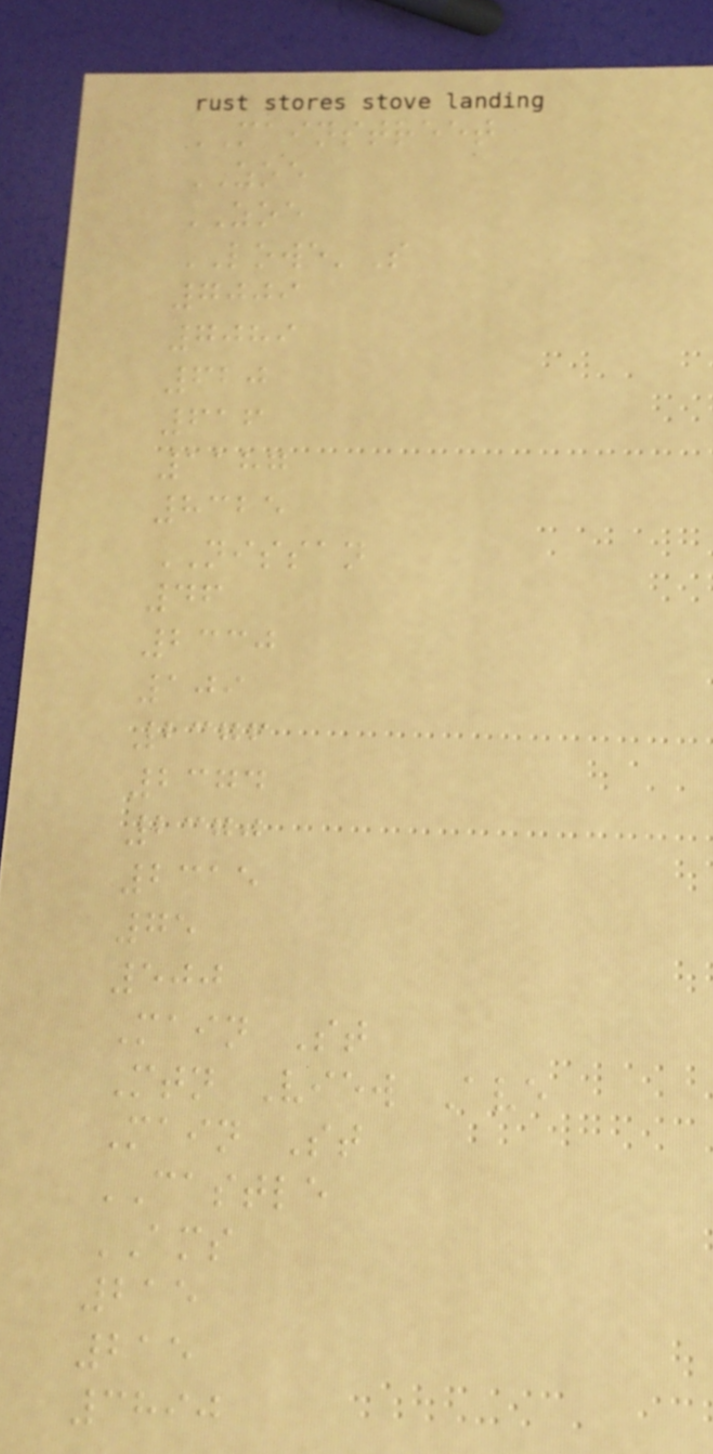MAINSTREET
ZOE
ZOE
LOWE'S
7009
7089
620
616
1187
8325
NISSAN
46
2330
109
2376
2374
2370
2315
75
500
Main St
Mtn View Ave
Main St
CASTLE
AMS
215
215
3890
